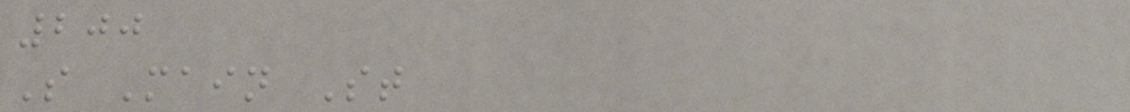200
S Main St
